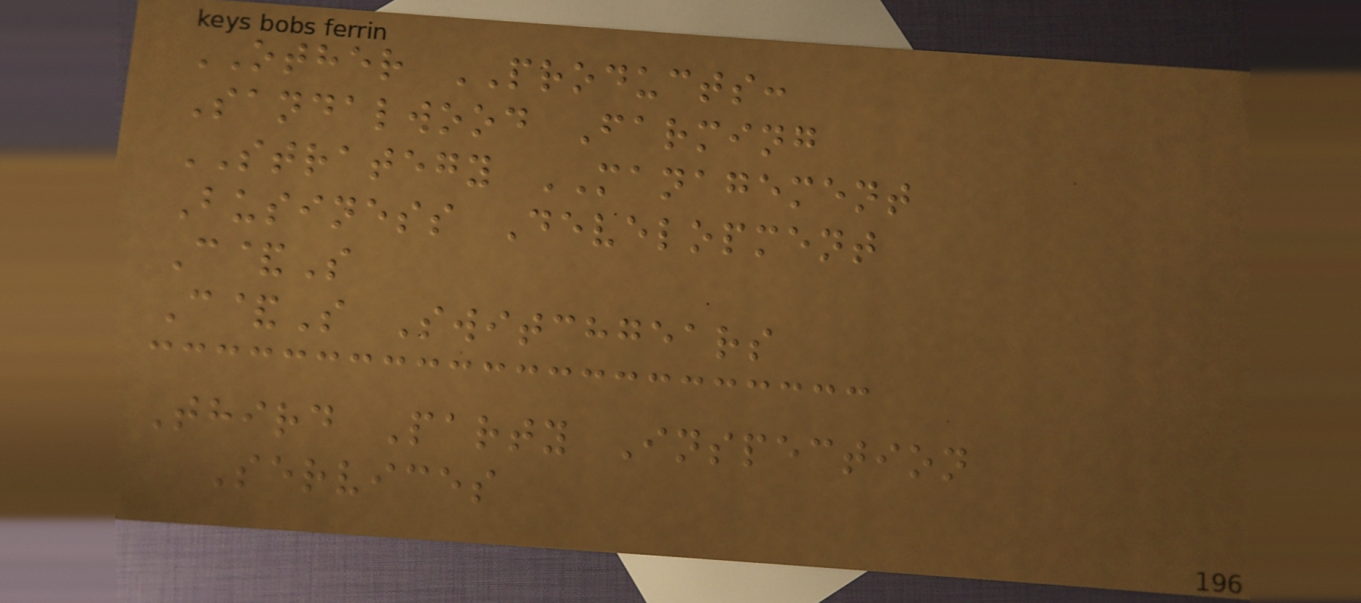OTHER PRODUCTS:
Sandalwood Farming
STRATEGY MANAGEMENT
Business Development
C&S
C&S Switchgears
Third Party Inspection
Services
